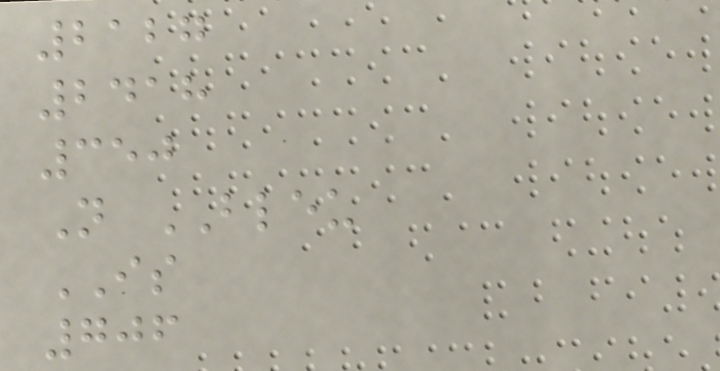2127
2418
350
N BLEU
IS
706
